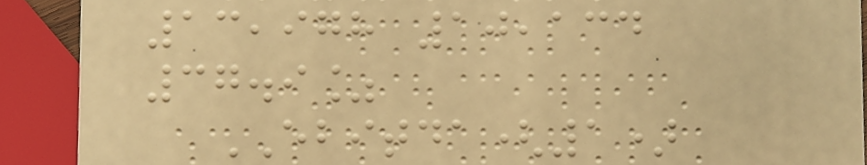13,978 10,134
37.9%
EBITDA(1)
